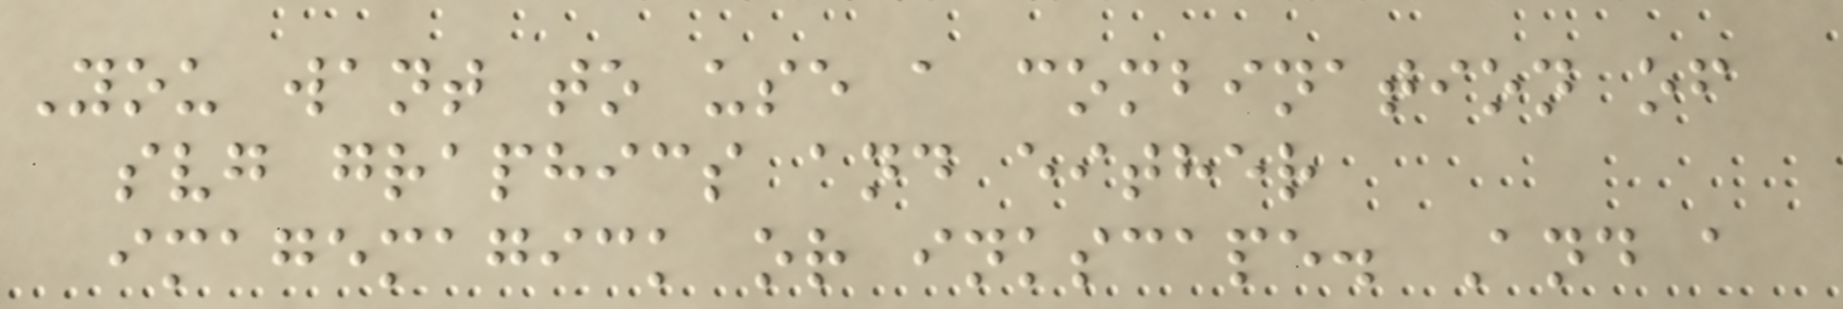You want to use a combination of
svg graphics and either
imagemagick or inkscape. And a
